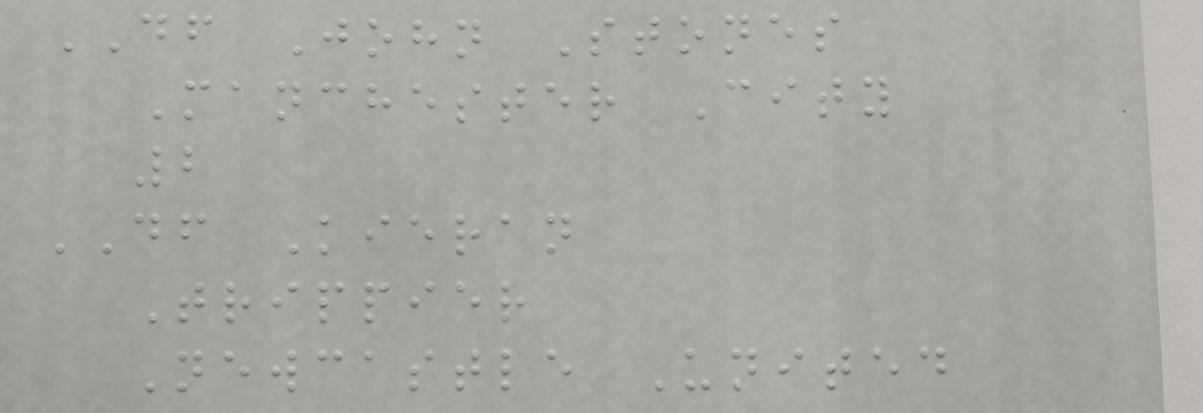DF John Stones
Manchester City
2
DF Kieran
Trippier
Newcastle United
